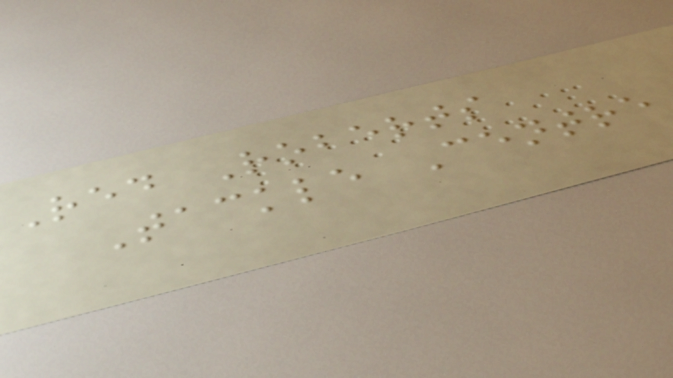Red Roberts
Tackle Centre
